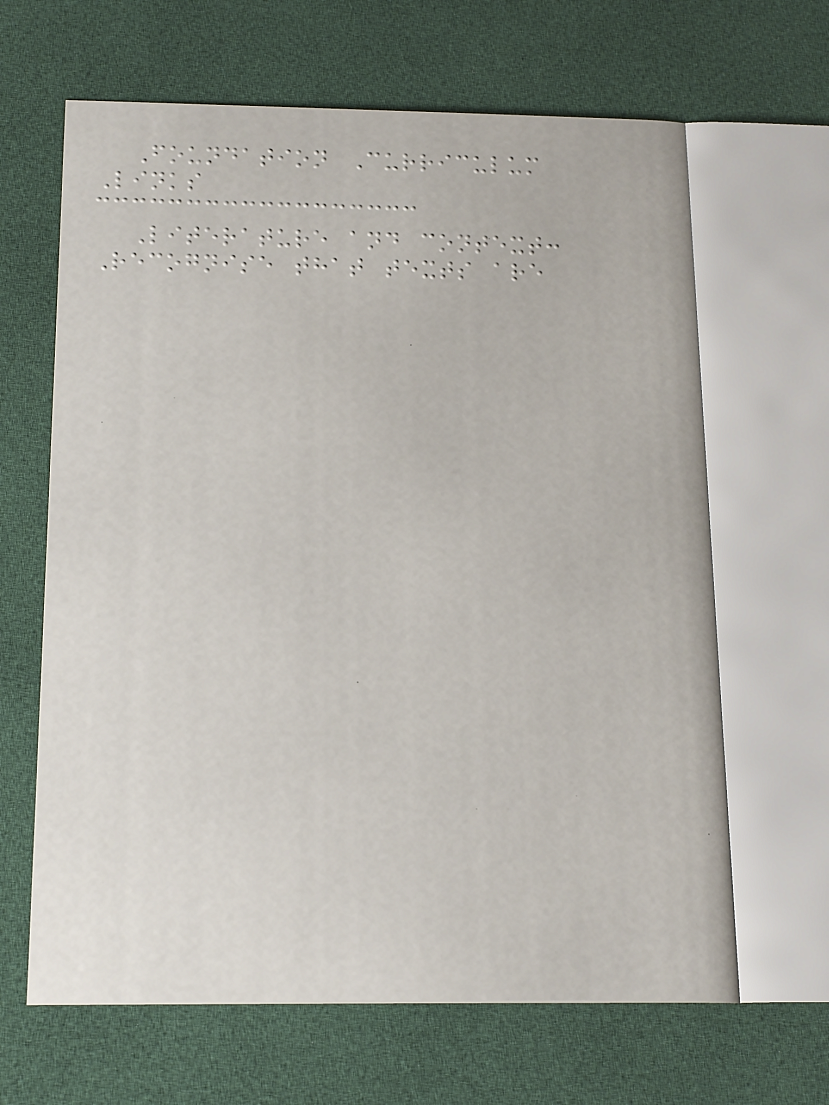Foundation Curriculum
Links
Literature and context:
Recognise that texts are
